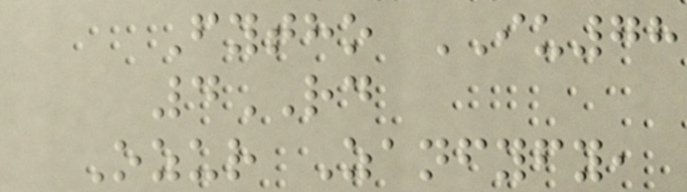Fytho IU78
4RD
Ozur Zanfyfy,
